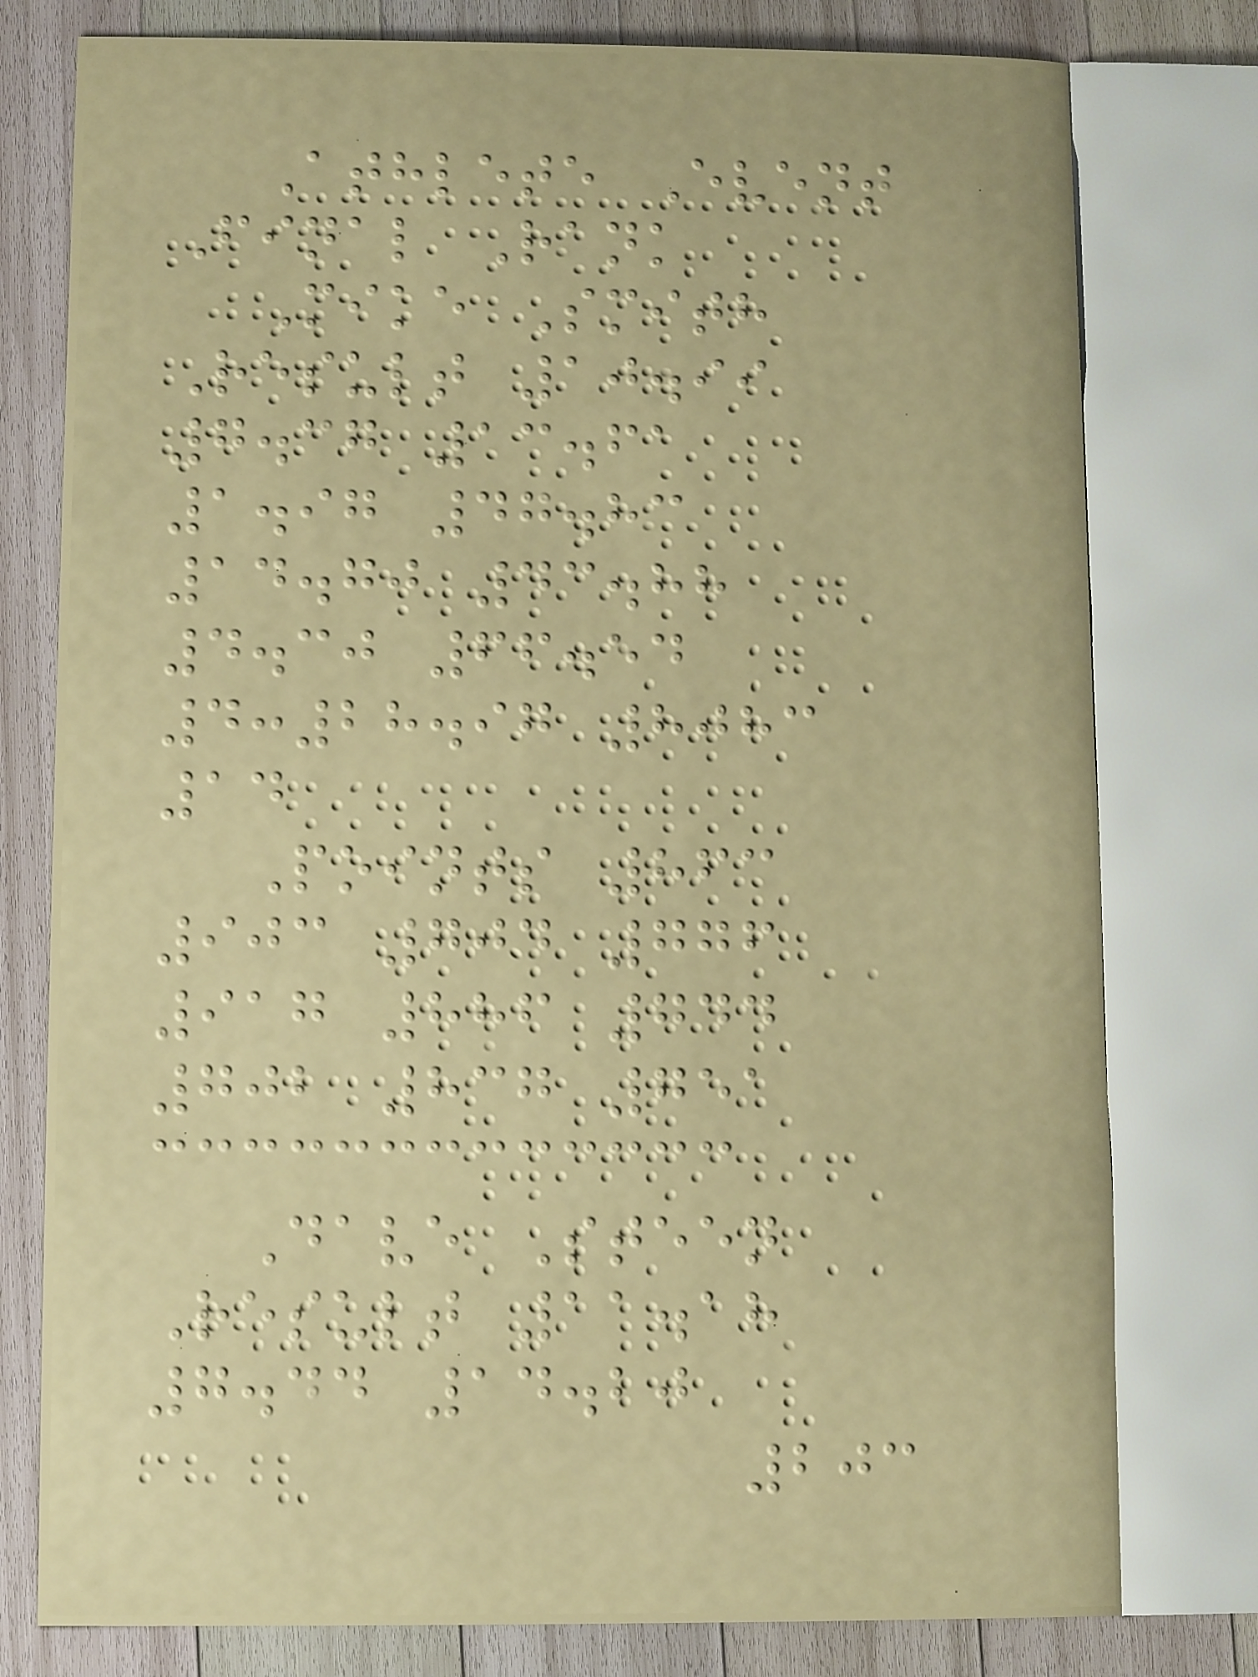Athlete Event
Final Rank
Mike Smith
Result 10.99
7.37 13.61
1.97 47.83
14.70 43.88
4.30 66.54
4:28.97 8083
14
Points 863
903 704 776
917 886 744
702 837 751
Dave Steen
Result 11.18
7.44 14.20
203
